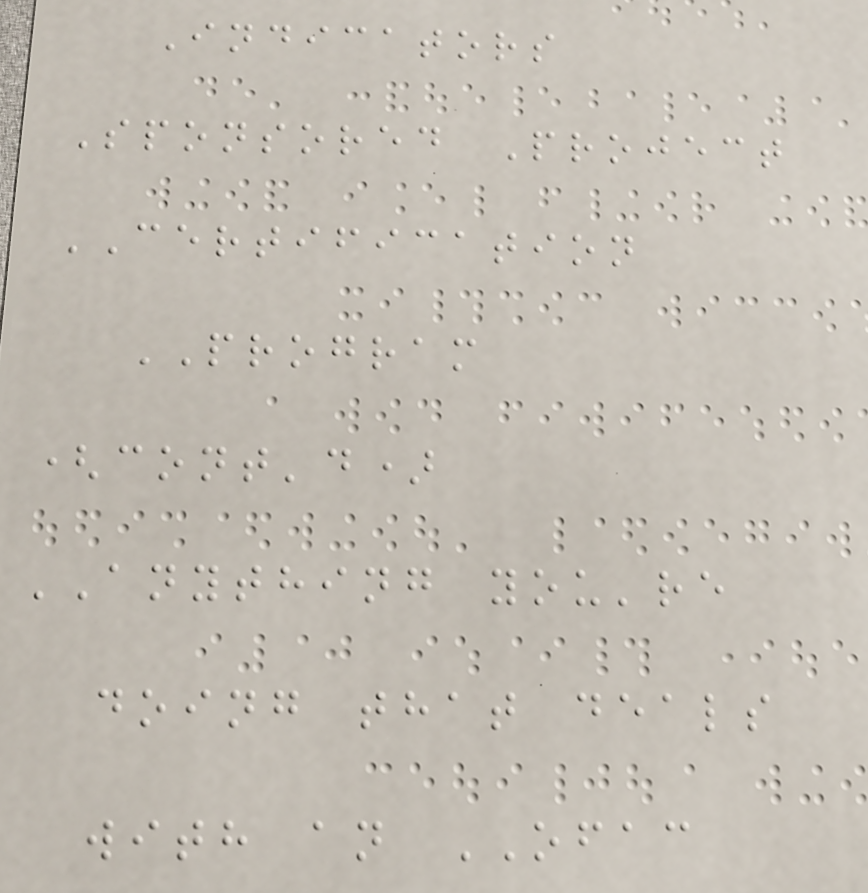Indicators
Sponsored Project
CERTIFICATION
PROGRAM
(cont'd)
ANYTHING you're
doing that deals
with an OFAC
